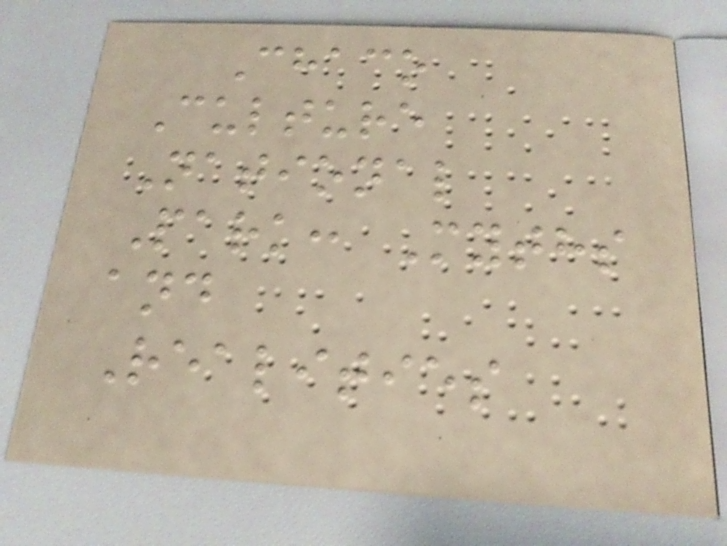Chaco
Culture
National
Park: Myths
and
Realities
